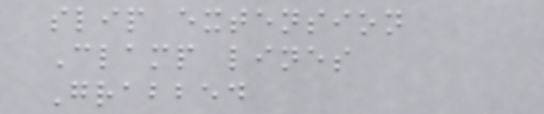slip extension
Clamp lines
Grabbed
